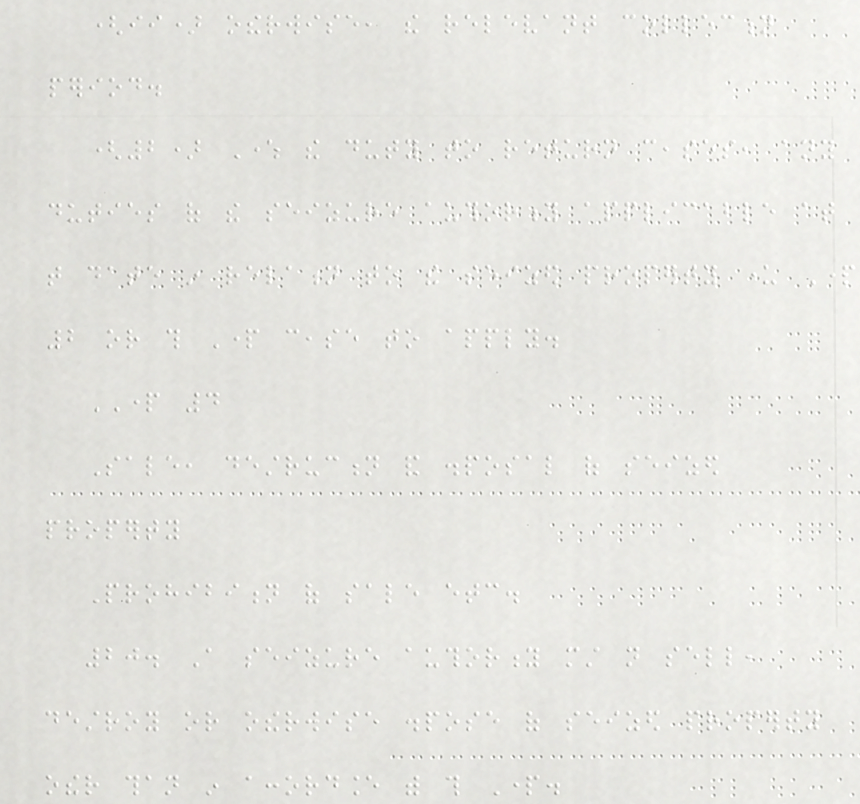(ii) otherwise, the relevant collection
period.
(2) Where the duty to return ceases, any
duties of the seizure authority applicable at
that date in relation to the seized property under Part
2 or this Part cease to apply.
PART 4
Sale, destruction and disposal of seized
property
Prohibition of sale etc.
20. A seizure authority must not sell,
destroy or otherwise dispose of seized property
other than in accordance with this Part.
